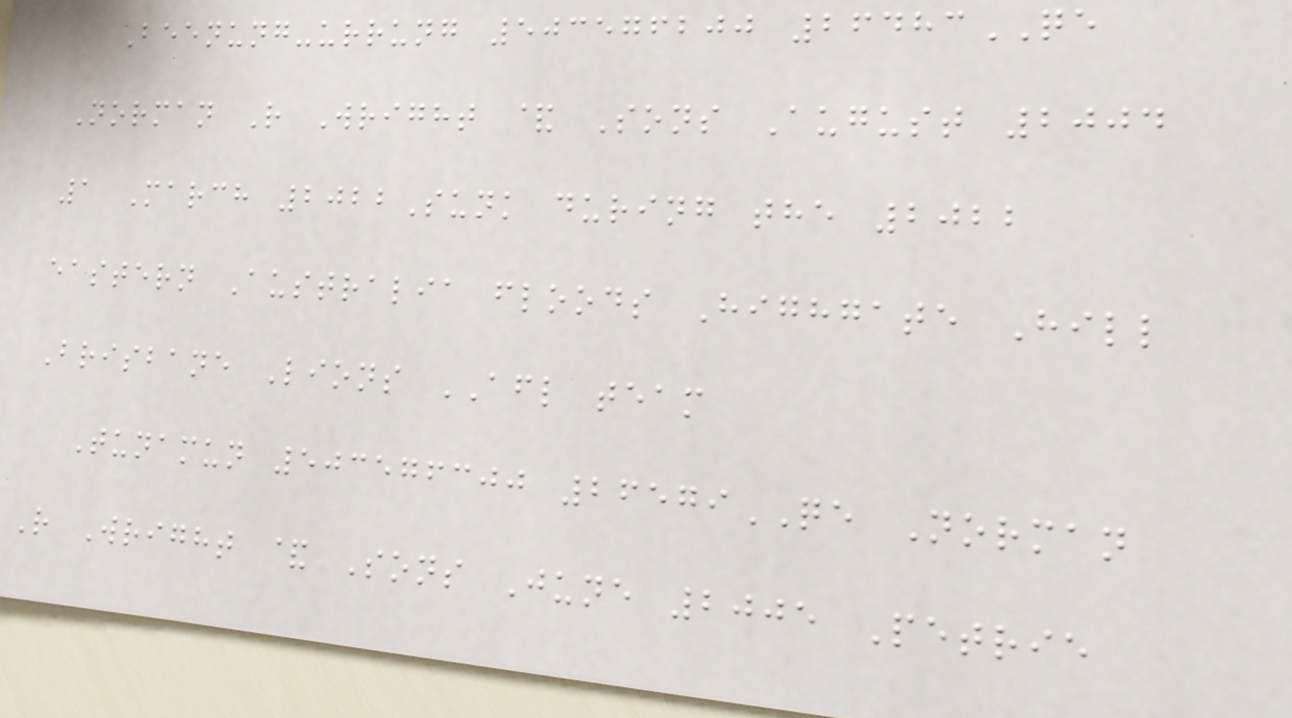Beenung-urrung 503576200 26483QE
Norman R Wright & Sons August 2004
1 March 2022Sunk during the 2022
eastern Australia floods Highgate Hill
Brisbane Lions AFL team
Tunamun 503576300 26579QE Norman
R Wright & Sons June 2005 Petrie
